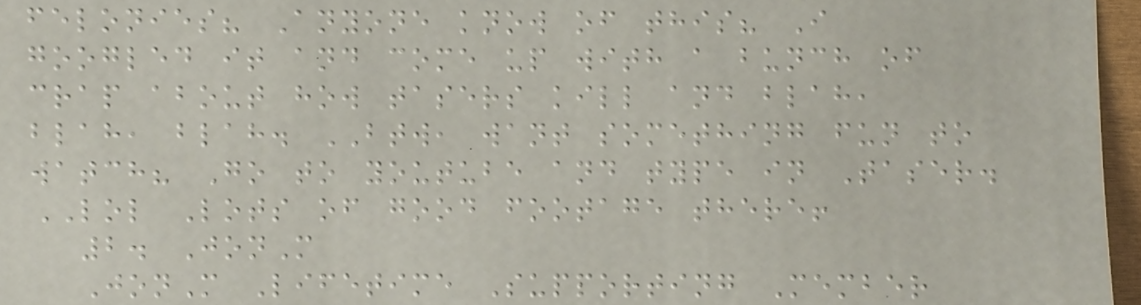felonies? Anyone know of this? I
googled it and come up with a bunch of
crap about how tasers kill and blah,
blah, blah. BTW, want something fun to
watch? Go to youtube and type in Taser.
LOL Lots of good footage there!
2. JonM
JonM Lifetime Supporting Member
